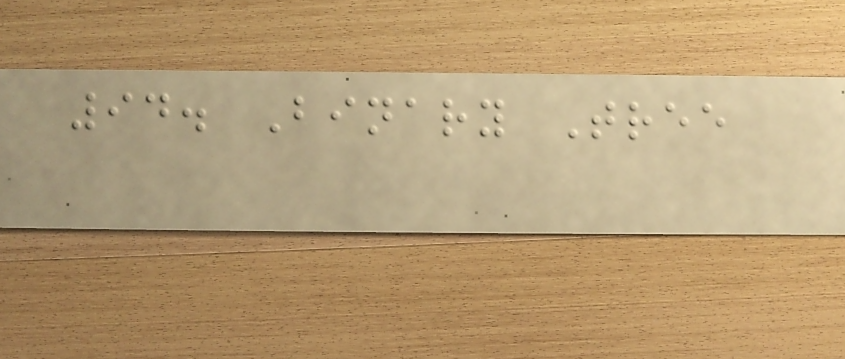94. Binary Tree
